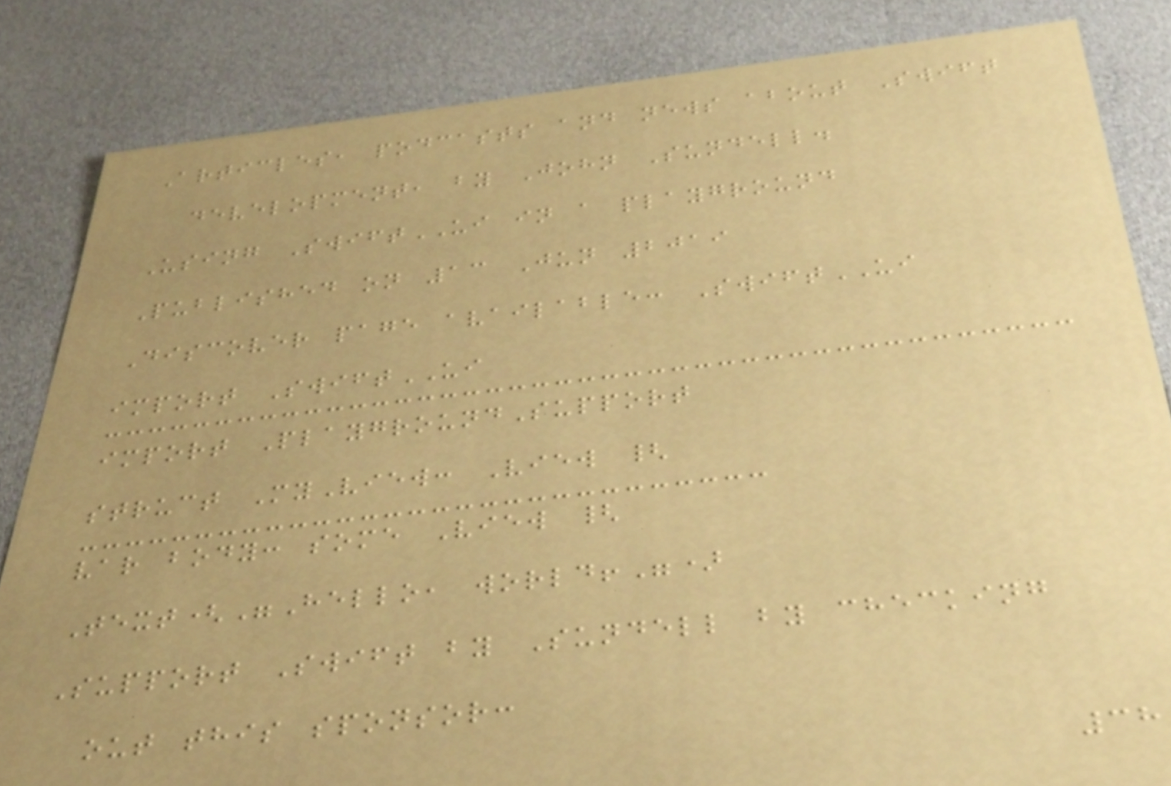Articles, podcasts and news about Swift
development, by John Sundell.
Using SwiftUI in a playground
Published on 13 Jun 2019
Discover page available: SwiftUI
import SwiftUI
import PlaygroundSupport
struct MyView: View {
var body: some View {
Text("Hello, world!")
Support Swift by Sundell by checking
out this sponsor:
38
